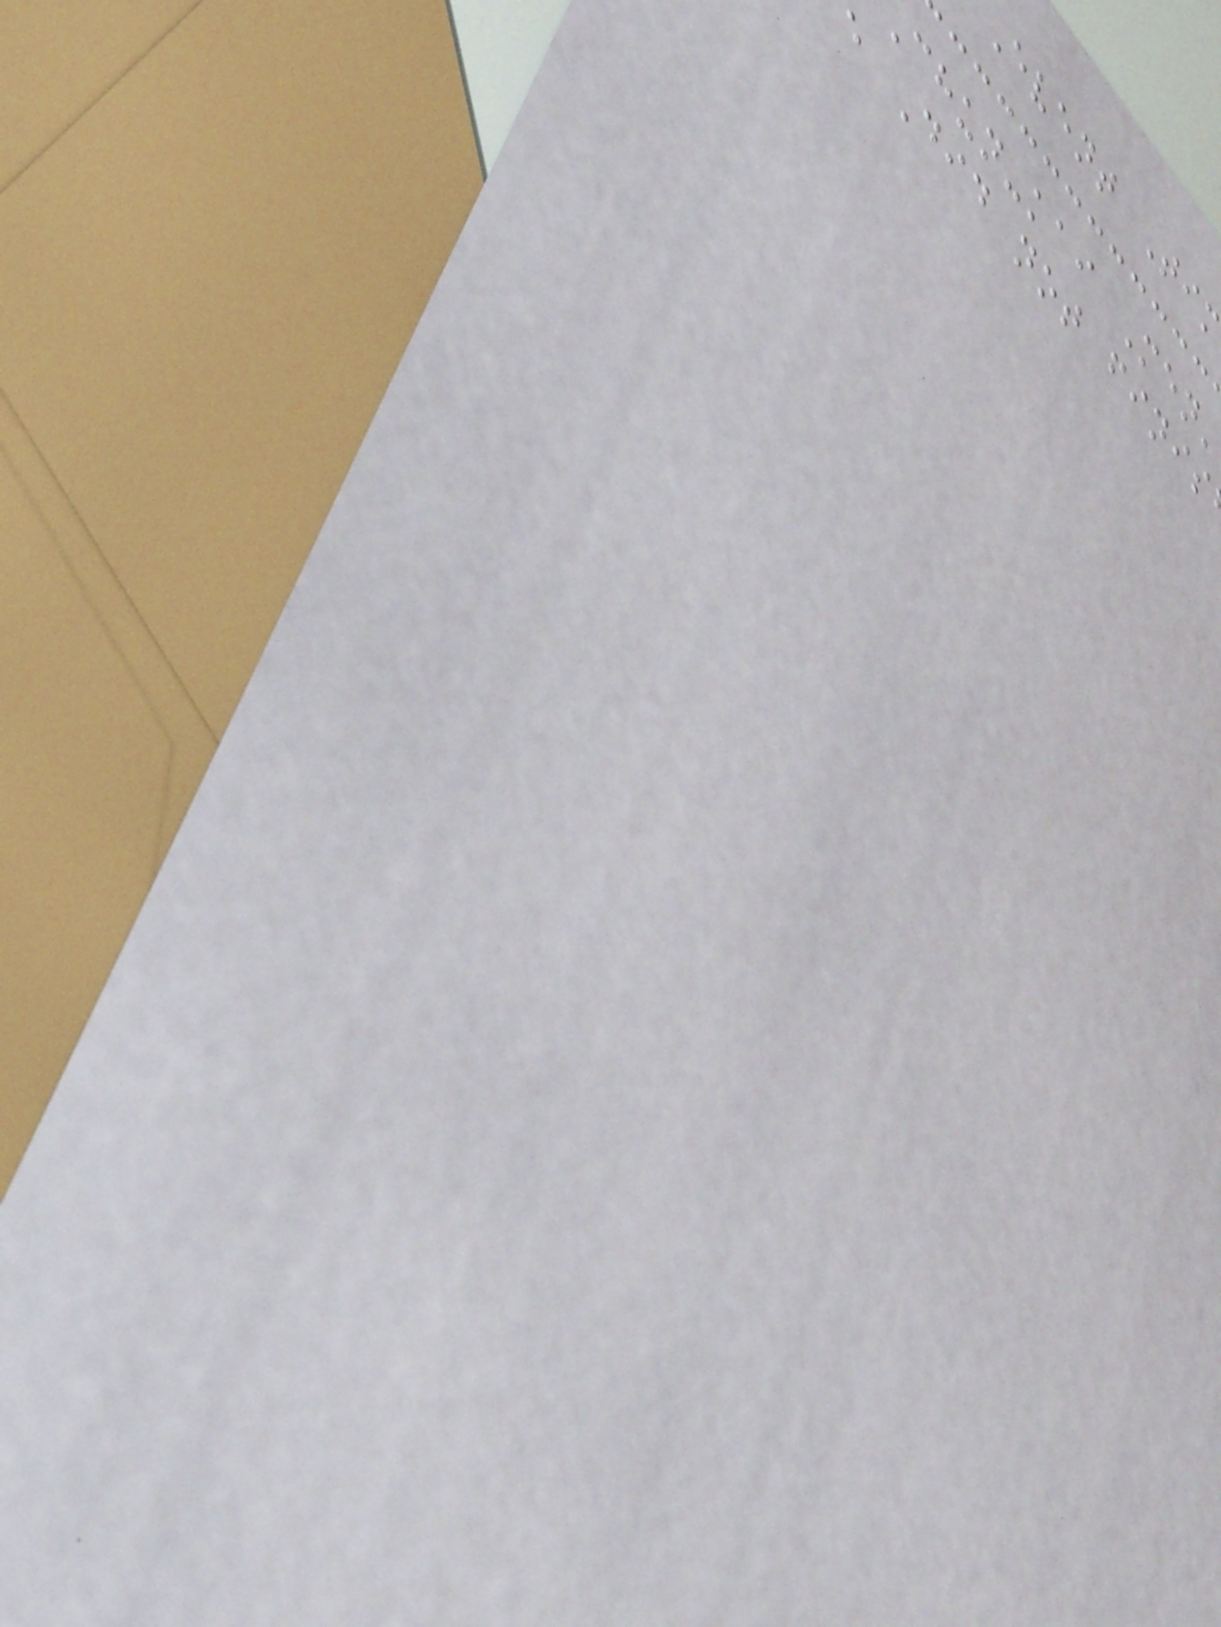Event Ti
chun-kai Men
e Did not finis
